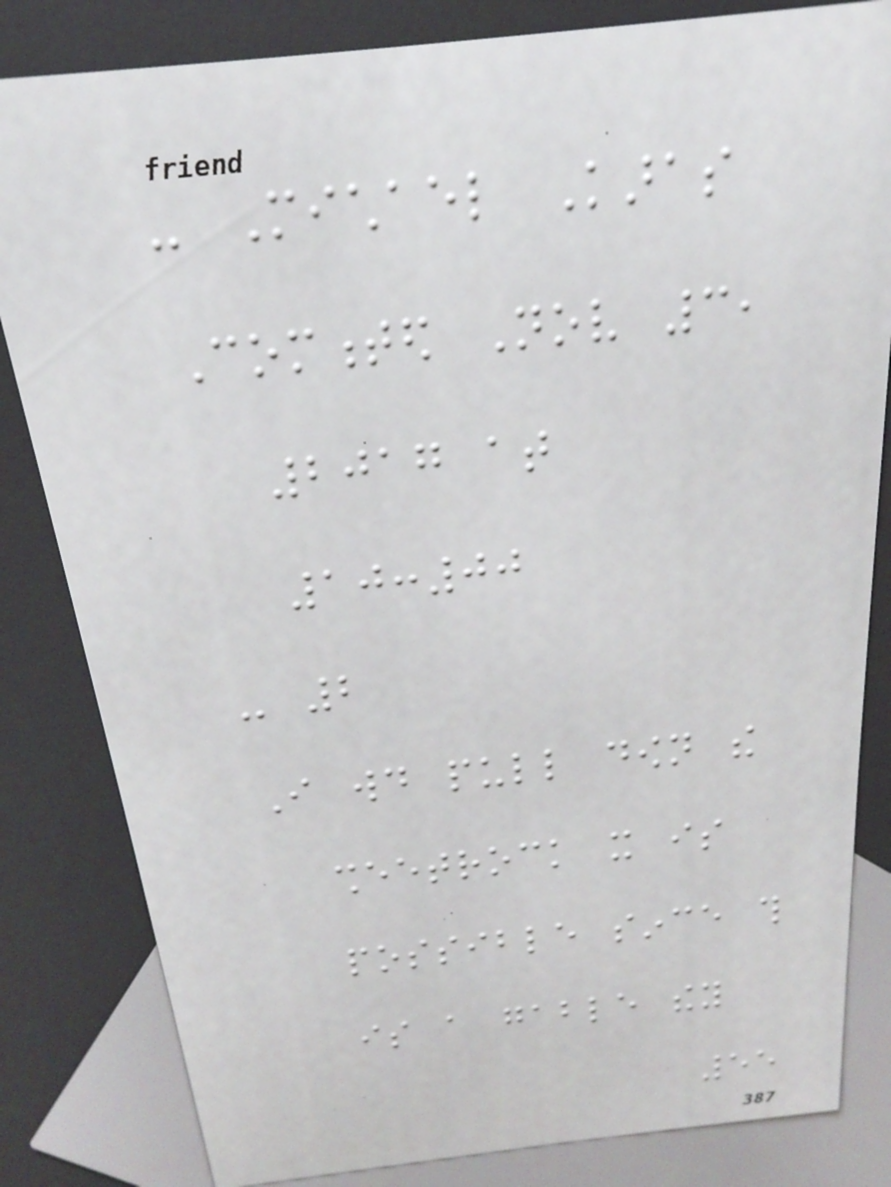- Michael Karas
Commented Nov 3,
2017 at
10:00
- 2
I would pull down the
sheetrock it is
possible since this
is a gable they
55
